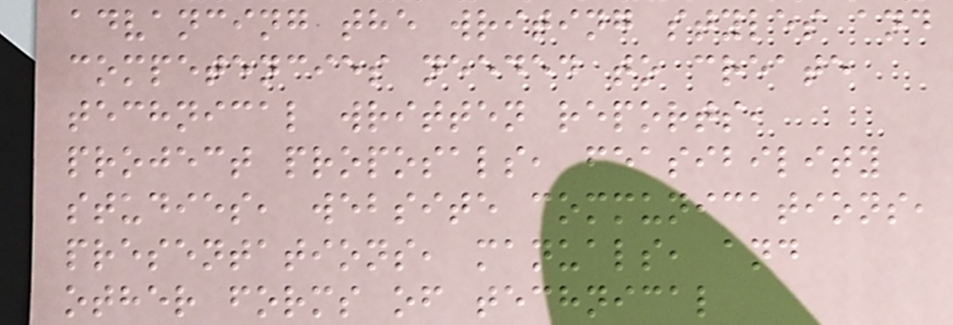advancing the writing styles and
competencies needed to create
technical written reports,
project proposals, feasibility
studies, website communications,
presentations, manuals, and
other forms of technical
